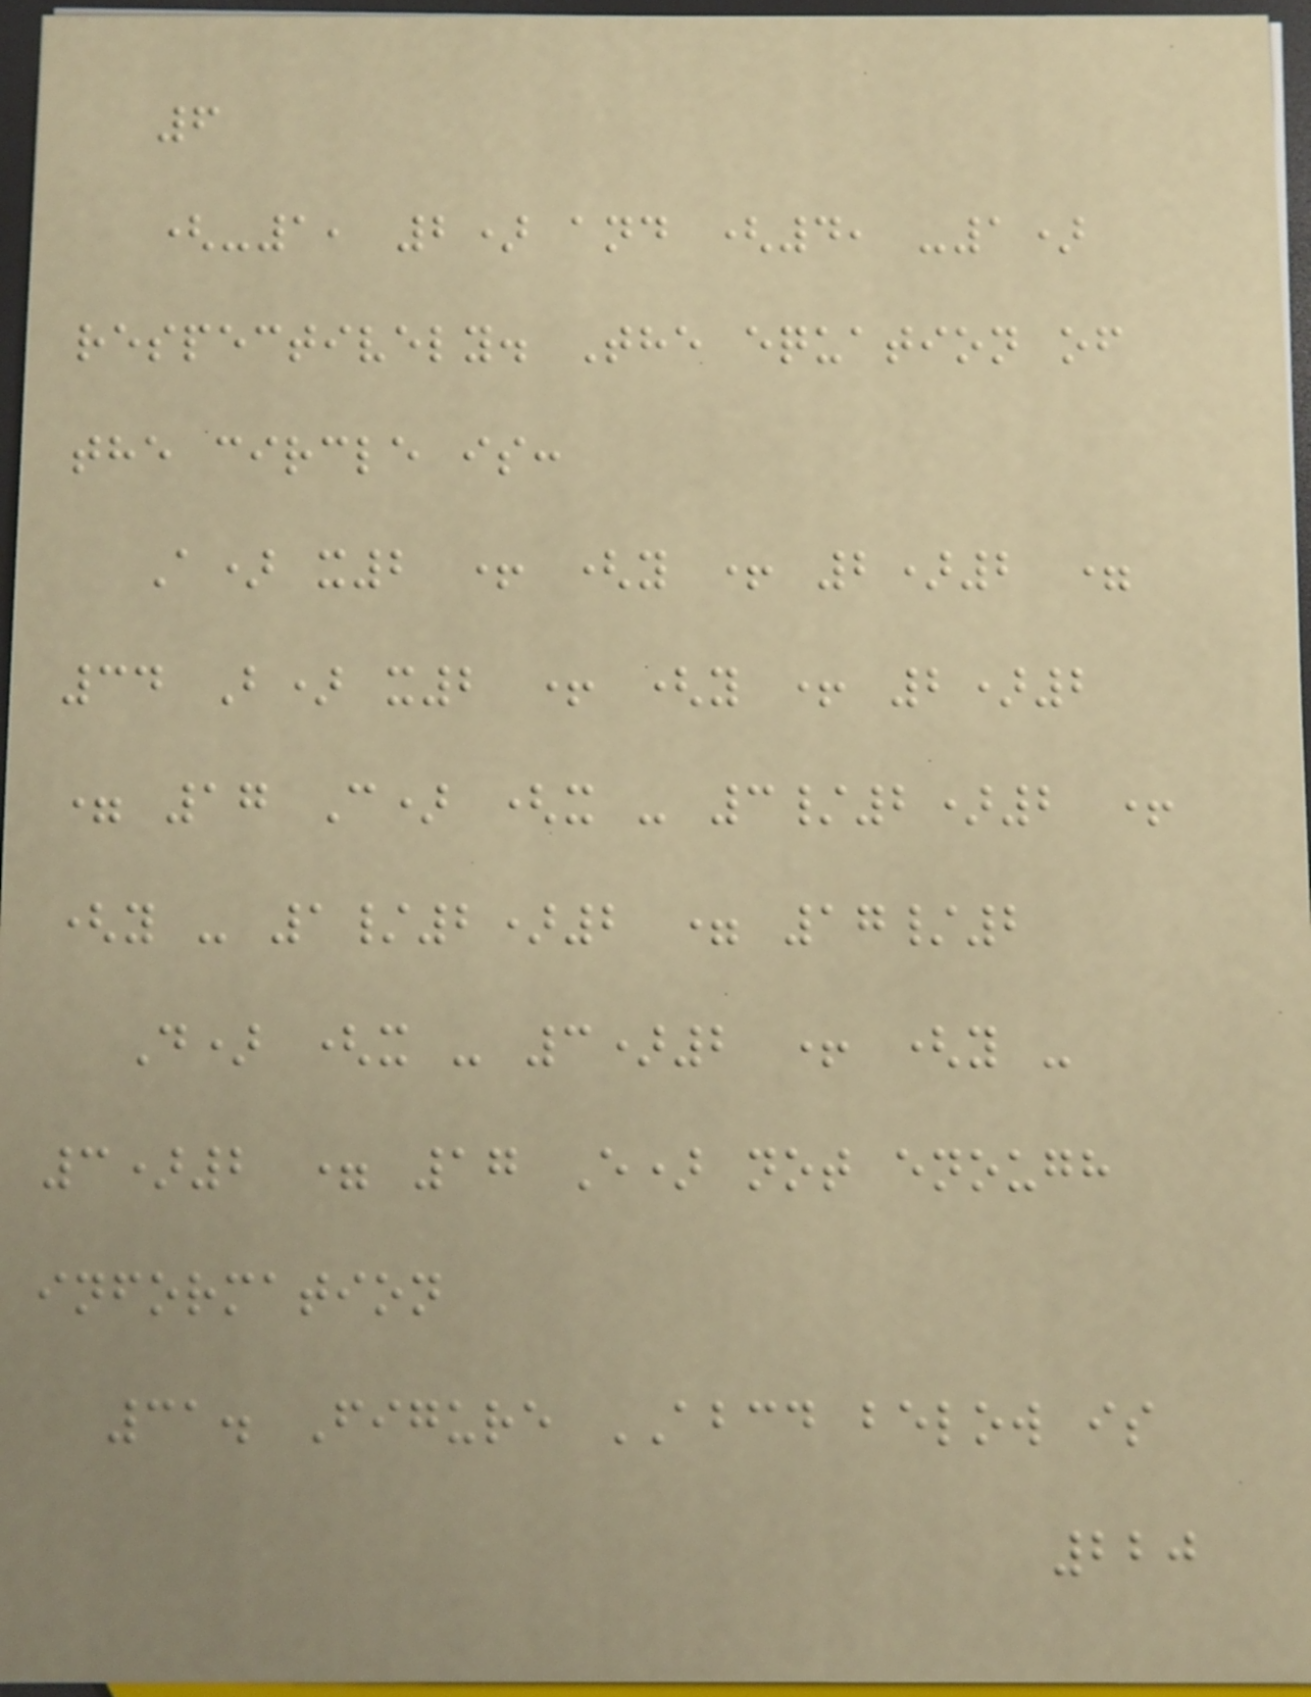6
(-1, 2) and (4, -1)
respectively. The equation of
the circle is:
A) x2 + (y + 2)2 =
34 B) x2 + (y + 2)2
= 17 C) (x - 3/2)2 +
(y - 1/2)2 = 17/2
D) (x - 3)2 + (y -
3)2 = 17 E) not enough
information
31. Figure ABCD below is
220
